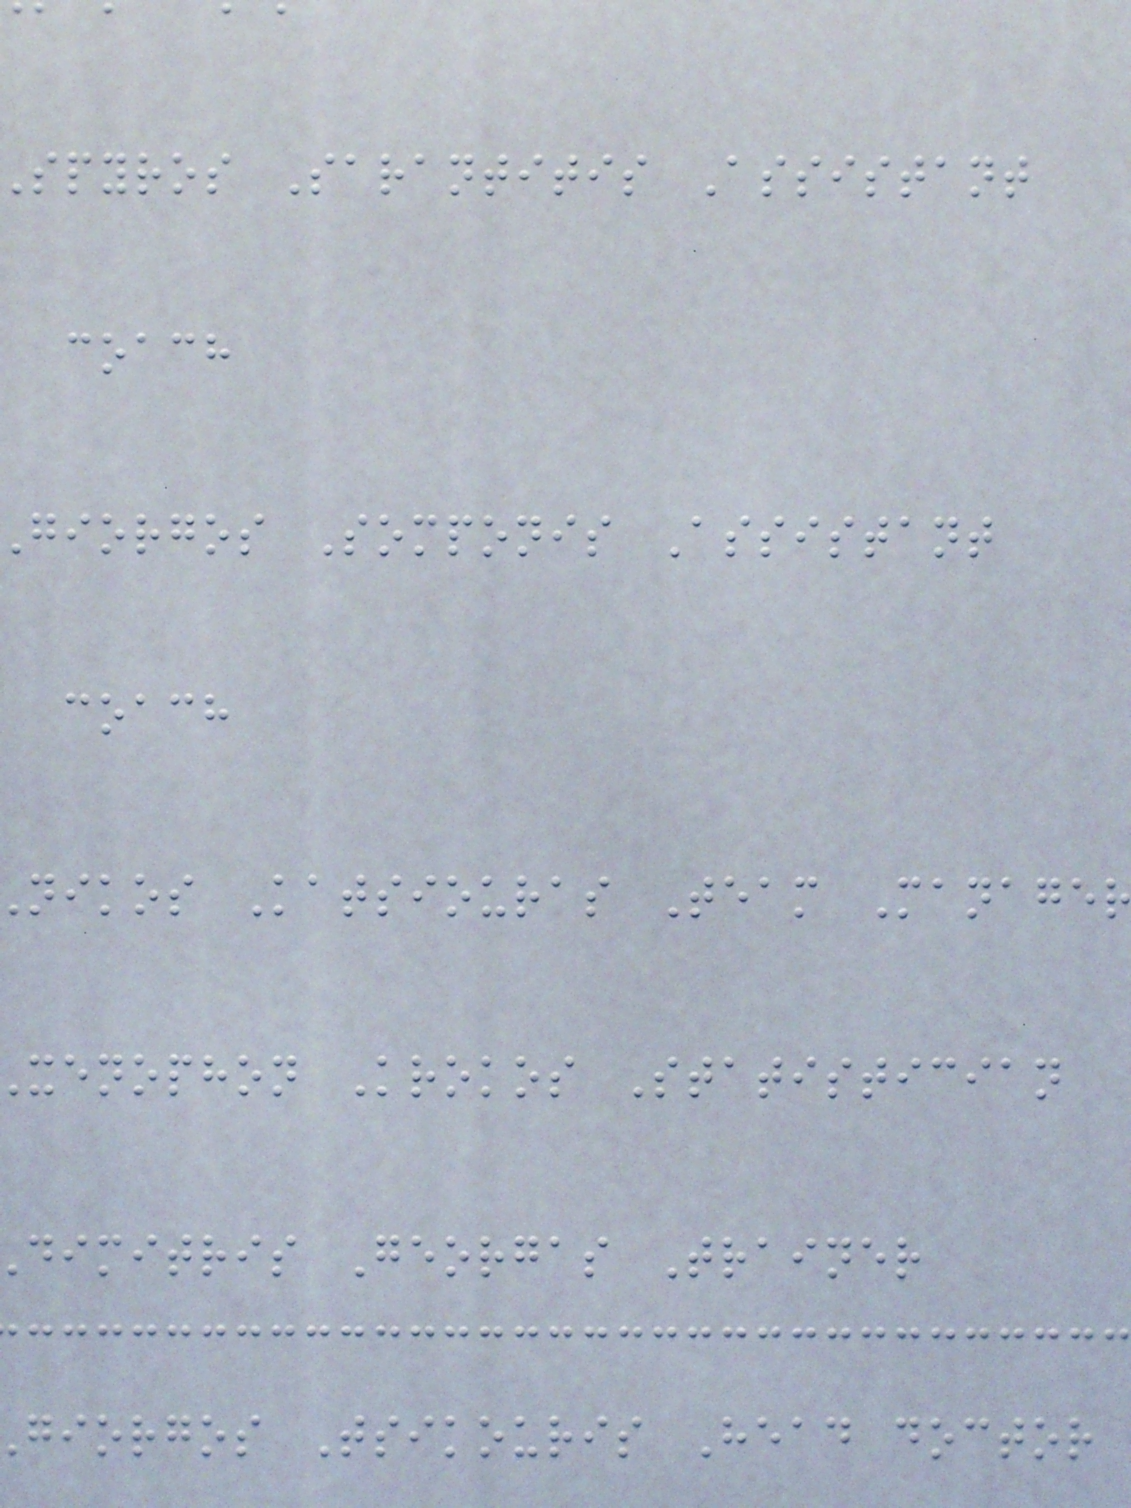spyros Sarantitis Assistant
coach
giorgos Somponis Assistant
coach
nikos Katsiouras Team Manager
xenophon Krokos Statistician
dimitris Georgas Trainer
giorgos Tsikouris Head doctor
